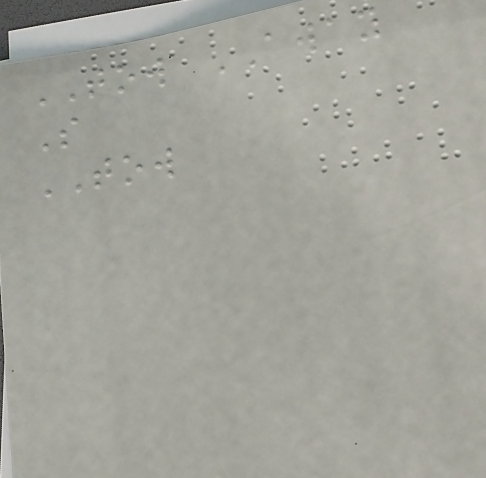TOW AWAY
S
TOW
